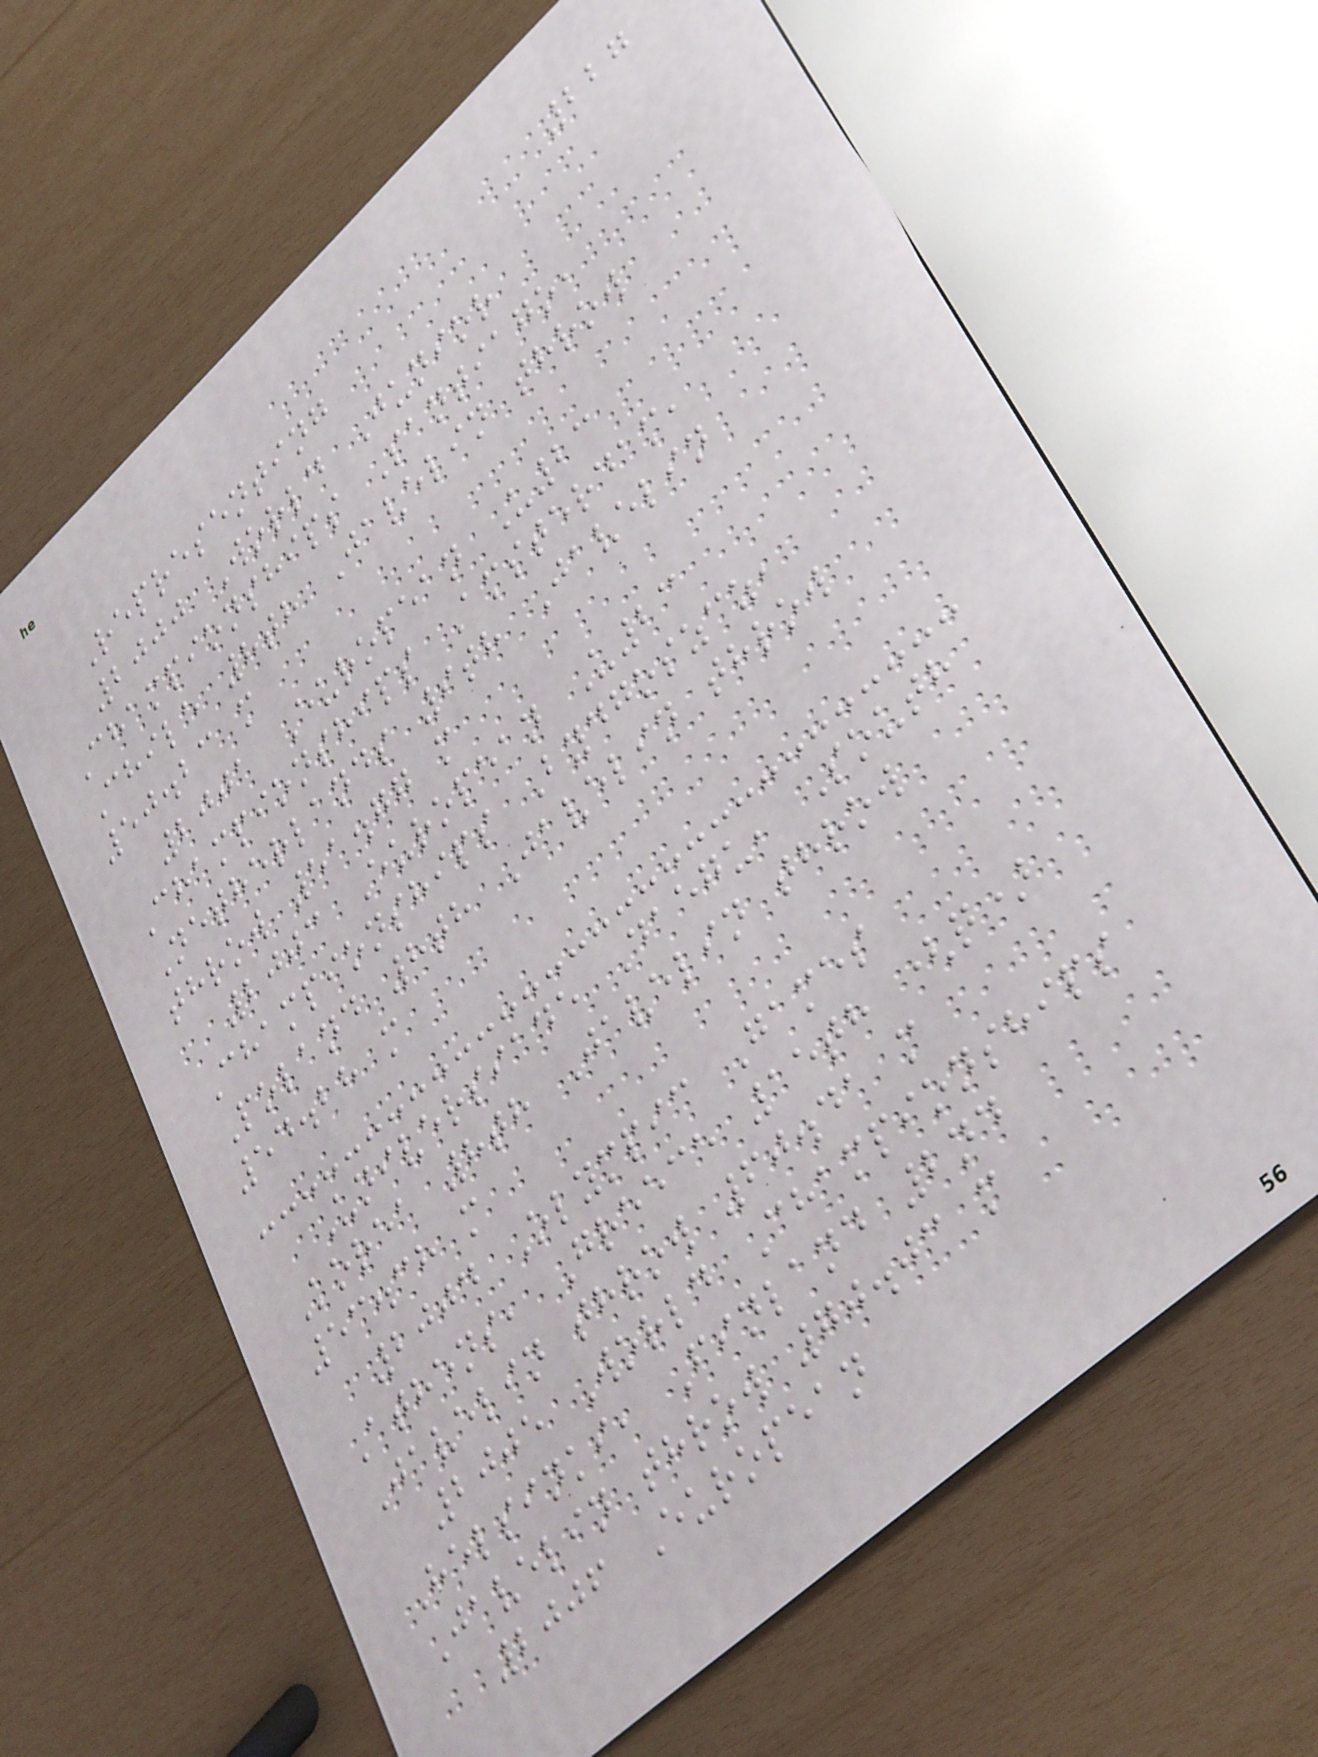227
Representing
2000 World Junior
Championships Santiago,
Chile 8th Javelin throw
50.23 m
2001 European U23
Championships Amsterdam,
Netherlands 9th Javelin
throw 51.77 m
2003 European U23
Championships Bydgoszcz,
Poland 8th Javelin throw
54.28 m
Universiade Daegu, South
Korea 8th Javelin throw
53.38 m
2004 Olympic Games
Athens, Greece 15th (q)
Javelin throw 60.41 m
2005 World Championships
Helsinki, Finland 2nd
Javelin throw 70.03 m
2006 European
